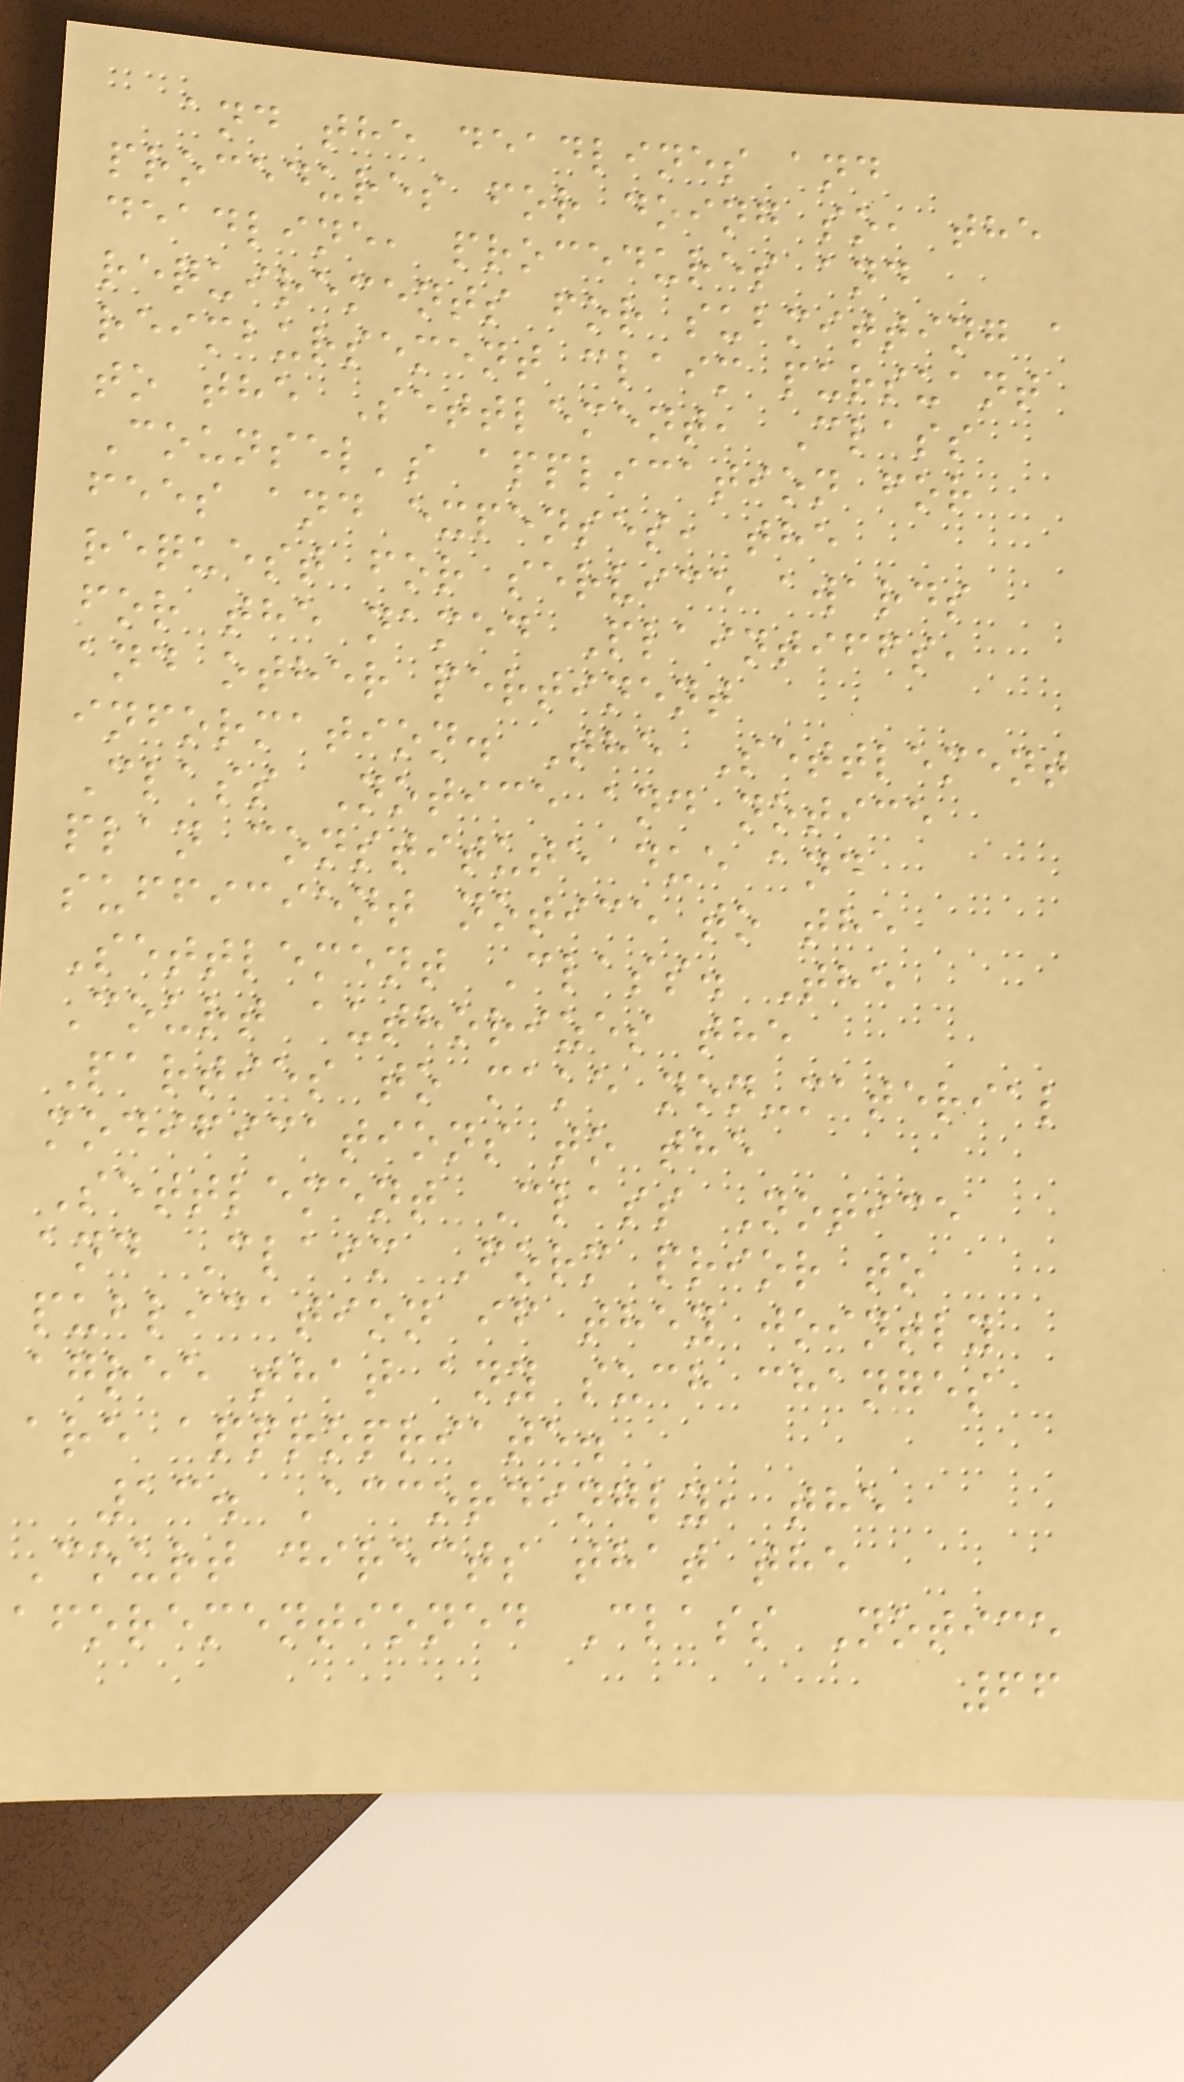and the deadlines and
procedures for doing so, the
deadline, procedures and
requirements for submitting a
reimbursement claim pursuant
to the Settlement, Class
Counsel's application for
fees and expenses, the
request for service awards
for the named Plaintiffs,
and other pertinent
information. The Settlement
Class Notice and notice
plan constitute due and
sufficient notice to the
Settlement Class. The
Court authorizes the
Parties to make non-material
modifications to the
Settlement Class Notice
and Claim Form prior to
publication if they jointly
agree that any such changes
are appropriate.
13. Accordingly, the
Court directs that the
aforementioned Class Notice
66
